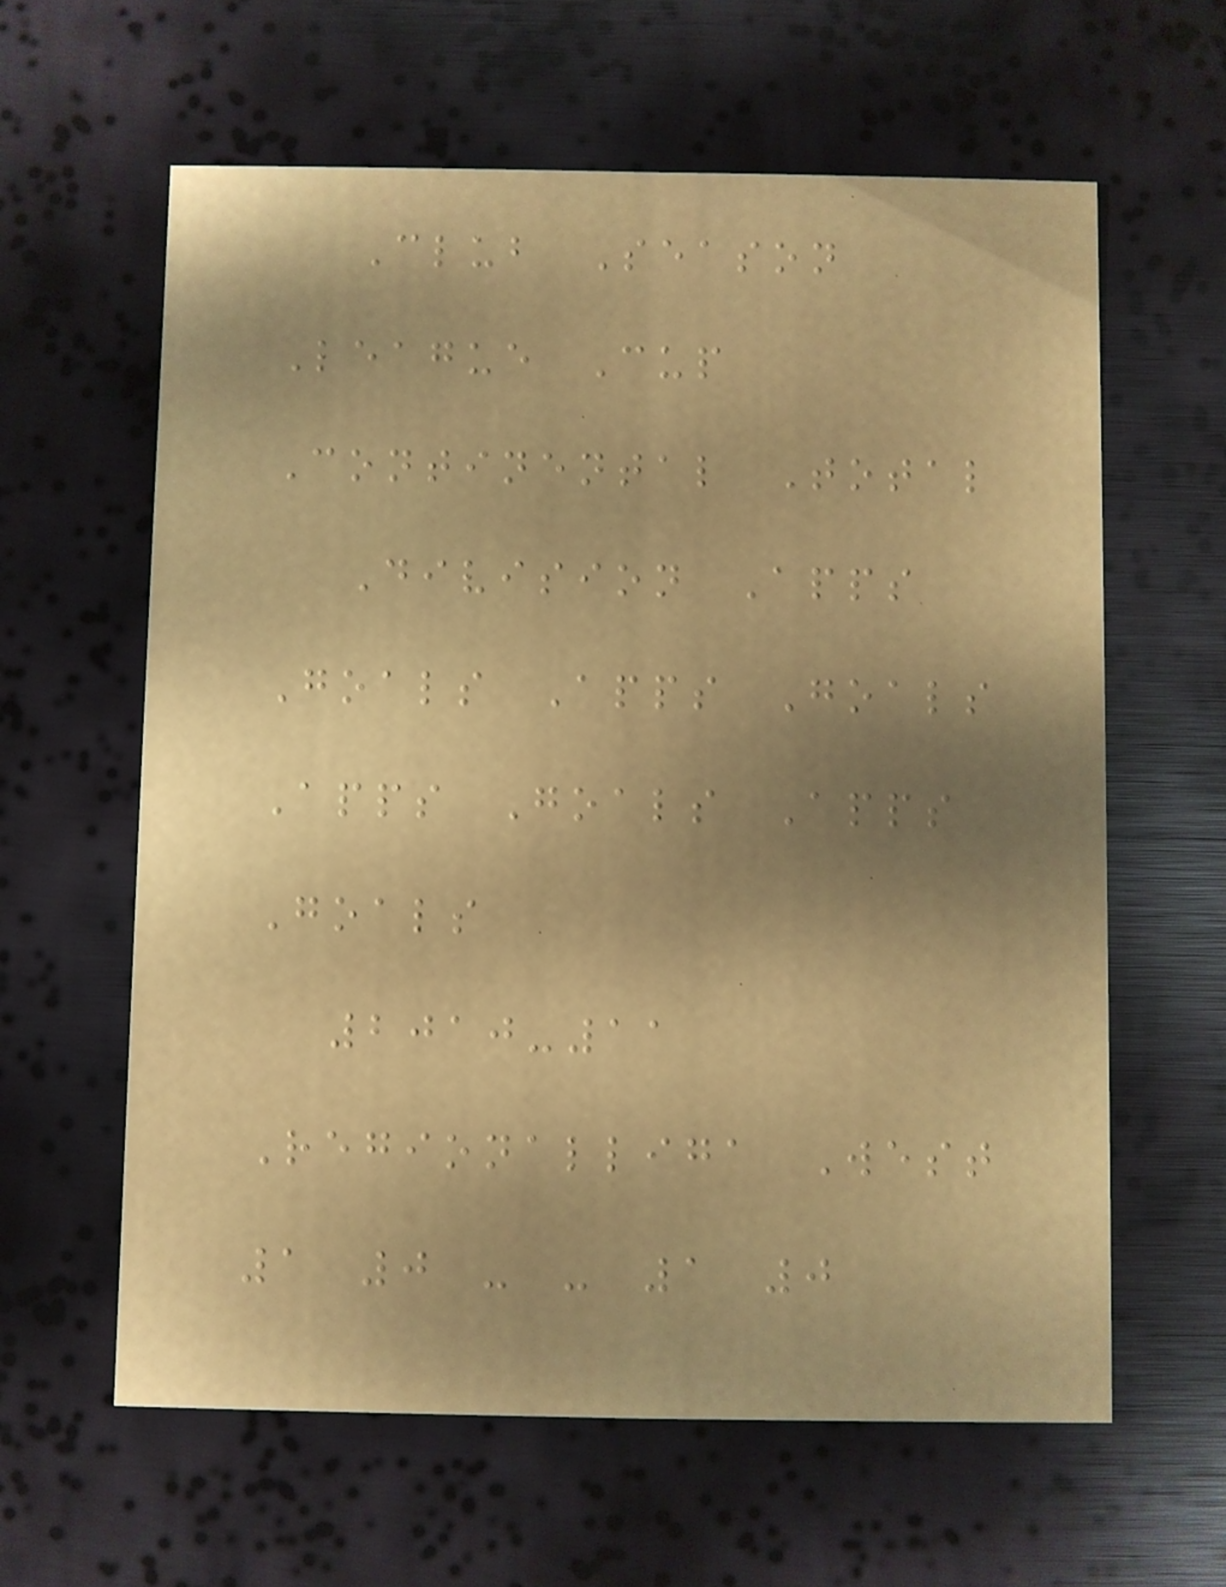Club Season
League Cup
Continental Total
Division Apps
Goals Apps Goals
Apps Goals Apps
Goals
2010-11
Regionalliga West
1 0 - - 1 0
